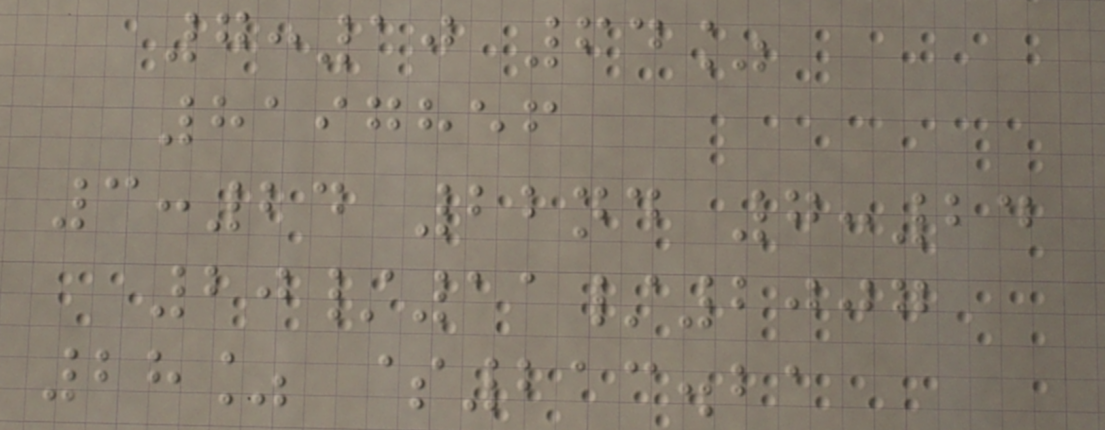7:10 64%
8197856
3:24 22nd 7:24
20/11/2007
28% $213.21
